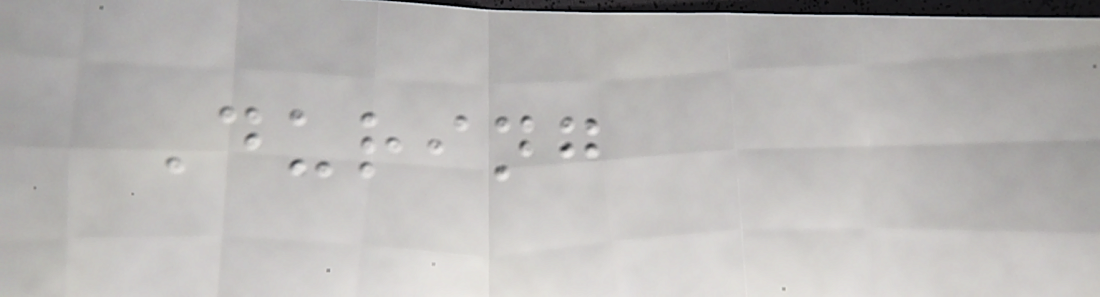During
